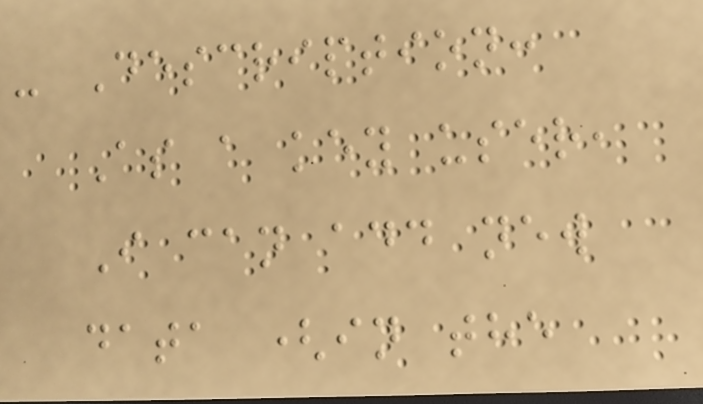- Description:
As a key user,
I can add new
data (in the
